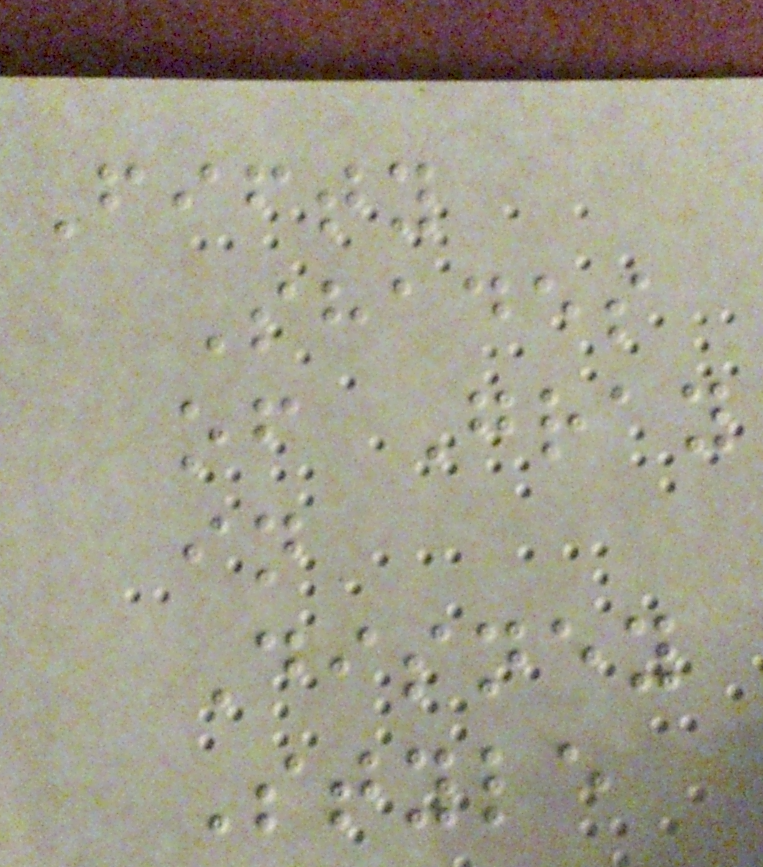Fifty
Shades
of Gray
in
Disney
Style
